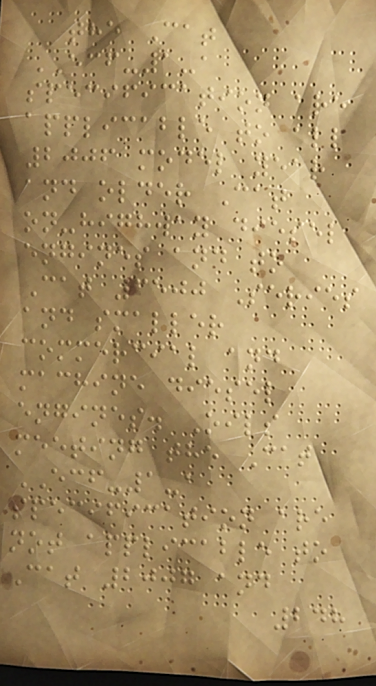the Cat
ECF-1-a
specification are
applicable to all
2006 model year
and older Cat
on-highway diesel
engines and to
Cat 3500 Series
and smaller
commercial and
machine diesel
engines. Oils
meeting the Cat
ECF-1-a
specification are
not applicable to
Cat 2007 and
248
